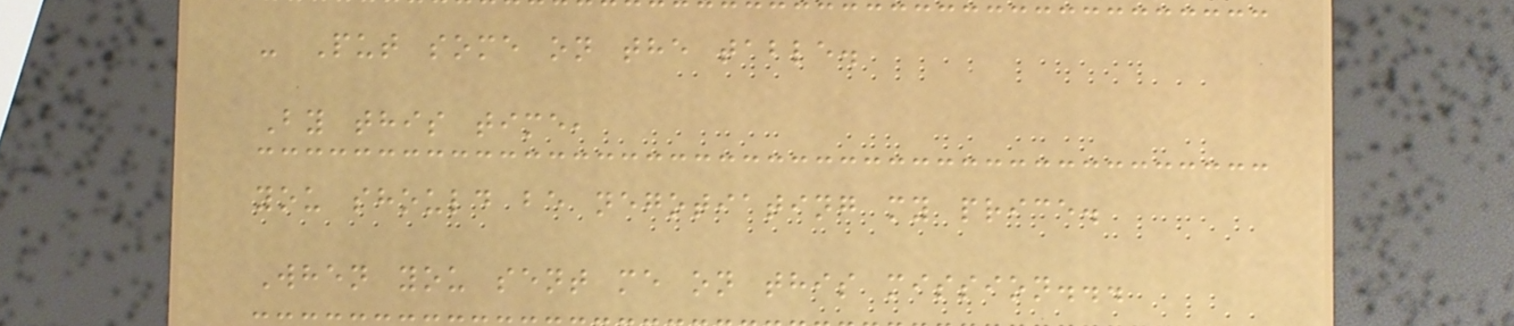- Put some on the table.
By this time,
you should be negotiating my price.
When you sent me on this mission...
